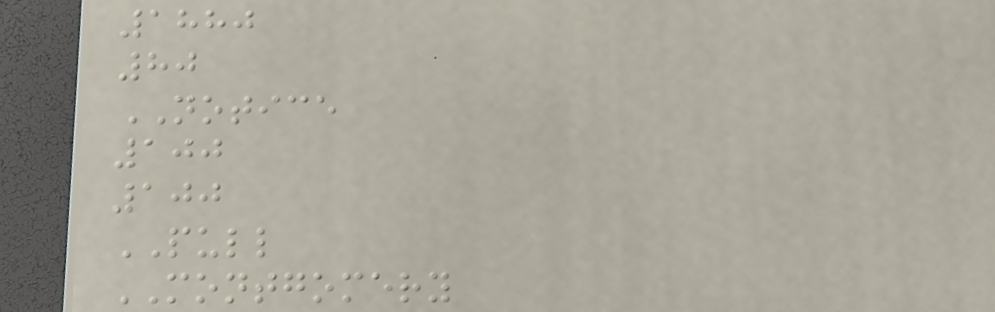1880
80
NOTICE
100
100
PULL
MONTGOMERY
